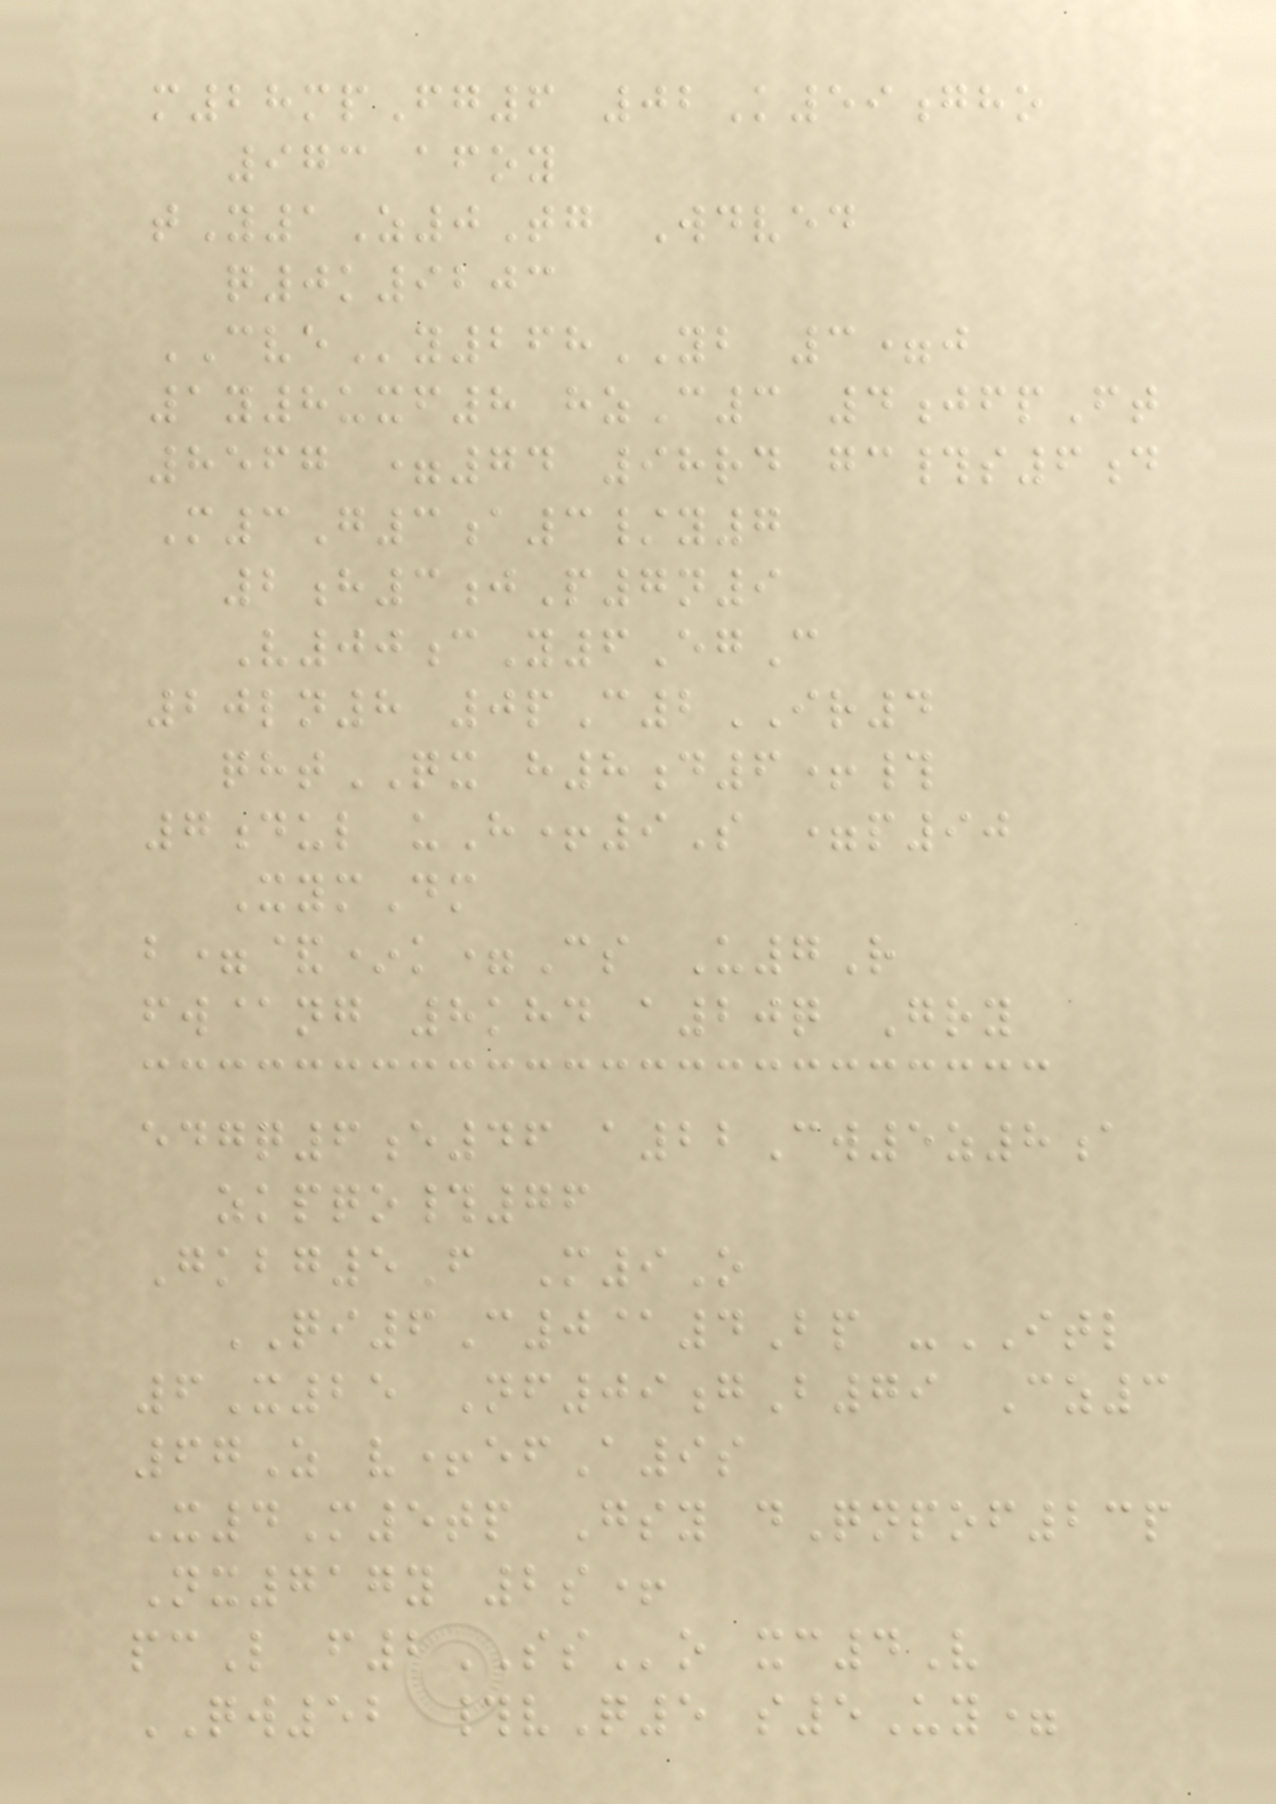m28mpFg6 02K59gho
973 afoy
tY1Z0Tg Wdved
q0k9203
CVEy268YB 3=j
1y8uxf8 hzC3 4jfpFt
8567 =74 98rd gc#s6d
M3G3a3/y7
2h3jP7n9
V00cY6EgC
20ln8 0pC2IR4
qhtQX h8d6+#
7dul uH+9S =p90
XymDm
b=&*k=Cs U7R
fw@ng 8khd a20q Gry
edgq6e46 a22Cw5z8a
zkpqo#76
Gkbg5F M9O
QI6C0@4Bp -ITL
6X25 Nf09gB79 Cz3
67Z v+efA9s
X4M5tp Gsy dQnpof23p
Nx717y 2s+
pcL f2SSo xc4V
QW52 #vQ5 s5Uy=
